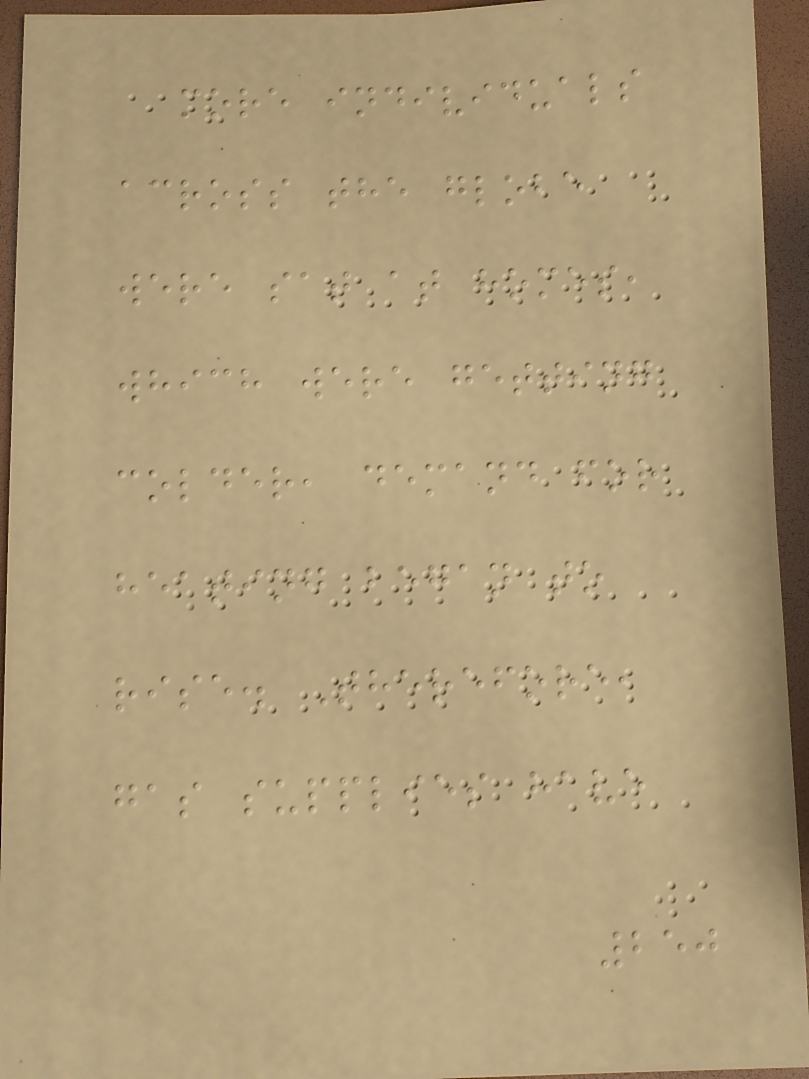more individuals
across the globe
were sat at homes,
which were getting
colder, demand for
heating began to
rise. Therefore,
gas supplies have
250
